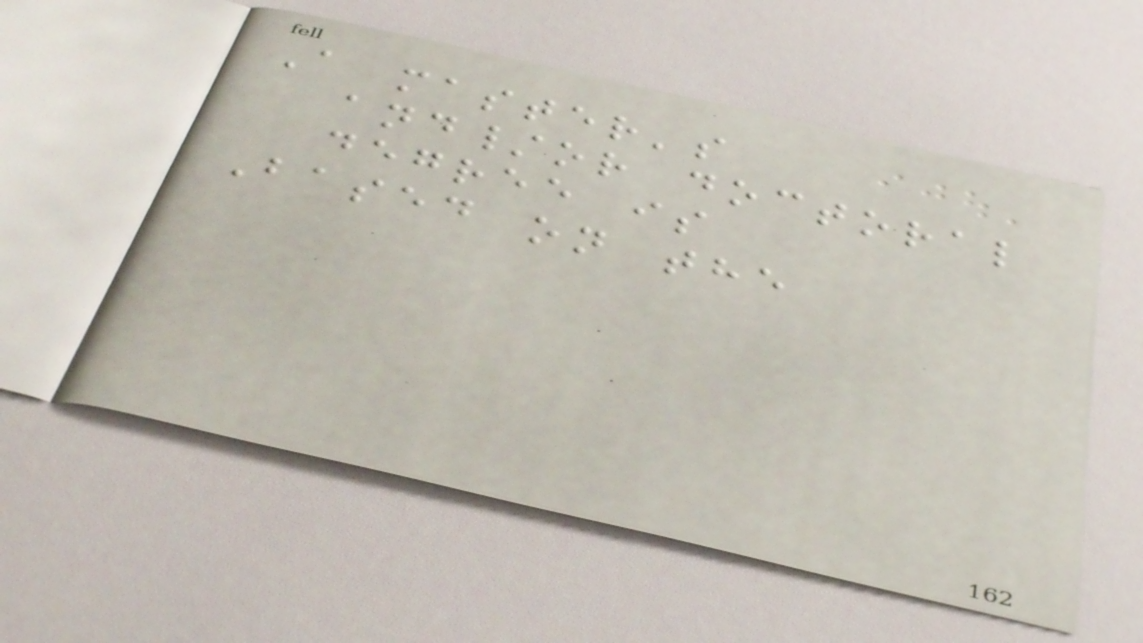A master's
and/or doctoral
degree is
Based on the
